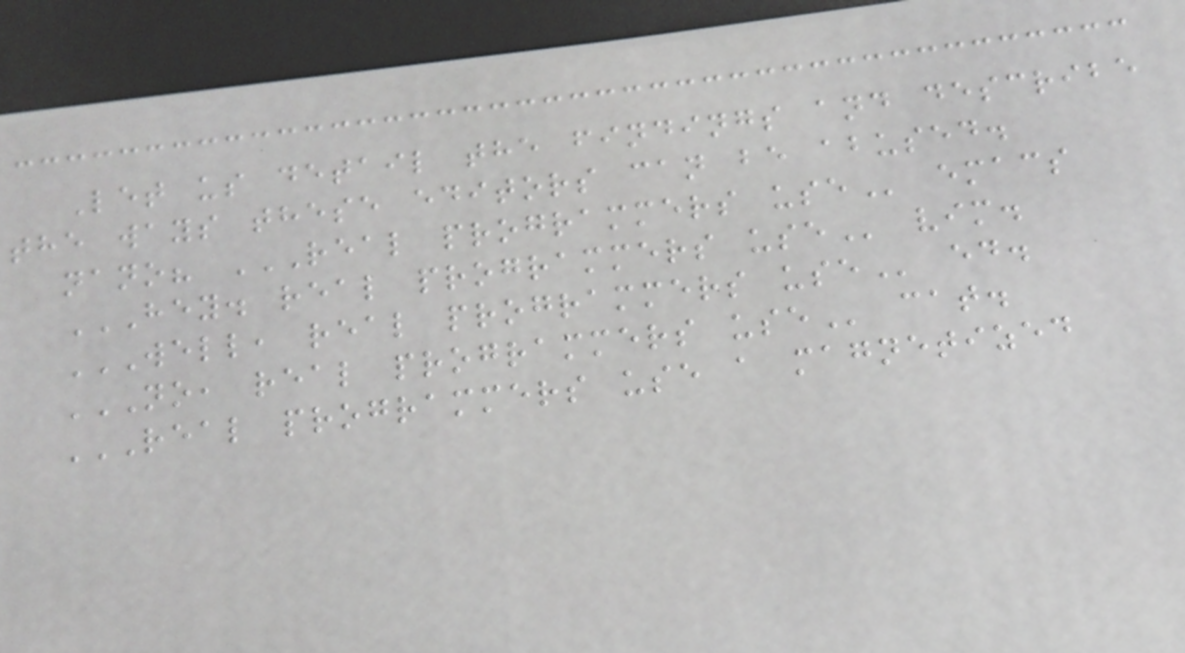Let us detail the findings and describe
the ways these editors can be abused.
nano? REAL PROGRAMMERS USE emacs
HEY. REAL PROGRAMMERS USE vim.
WELL, REAL PROGRAMMERS USE ed.
NO, REAL PROGRAMMERS USE cat.
REAL PROGRAMMERS USE A MAGNETIZED
